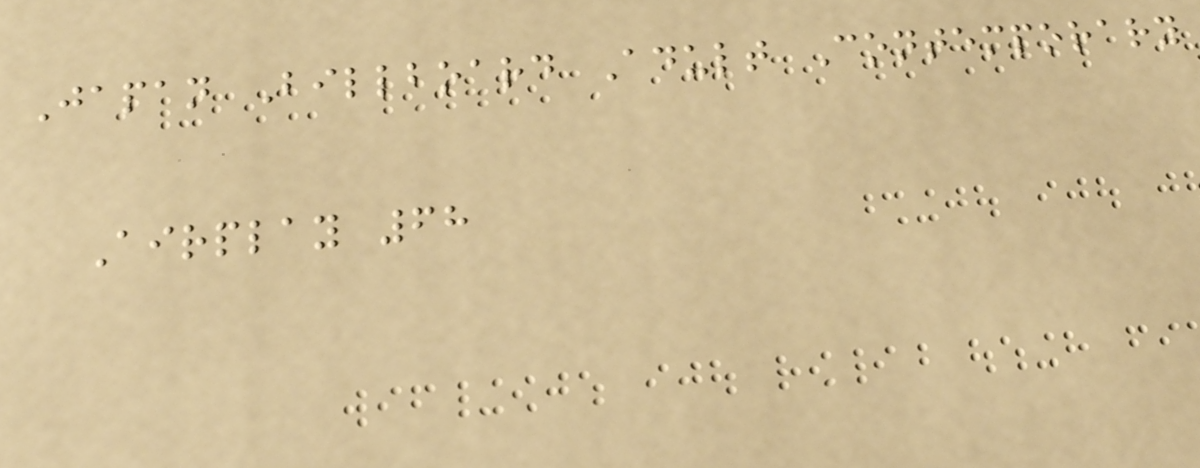Japan Billboard Adult Contemporary
Airplay 68
